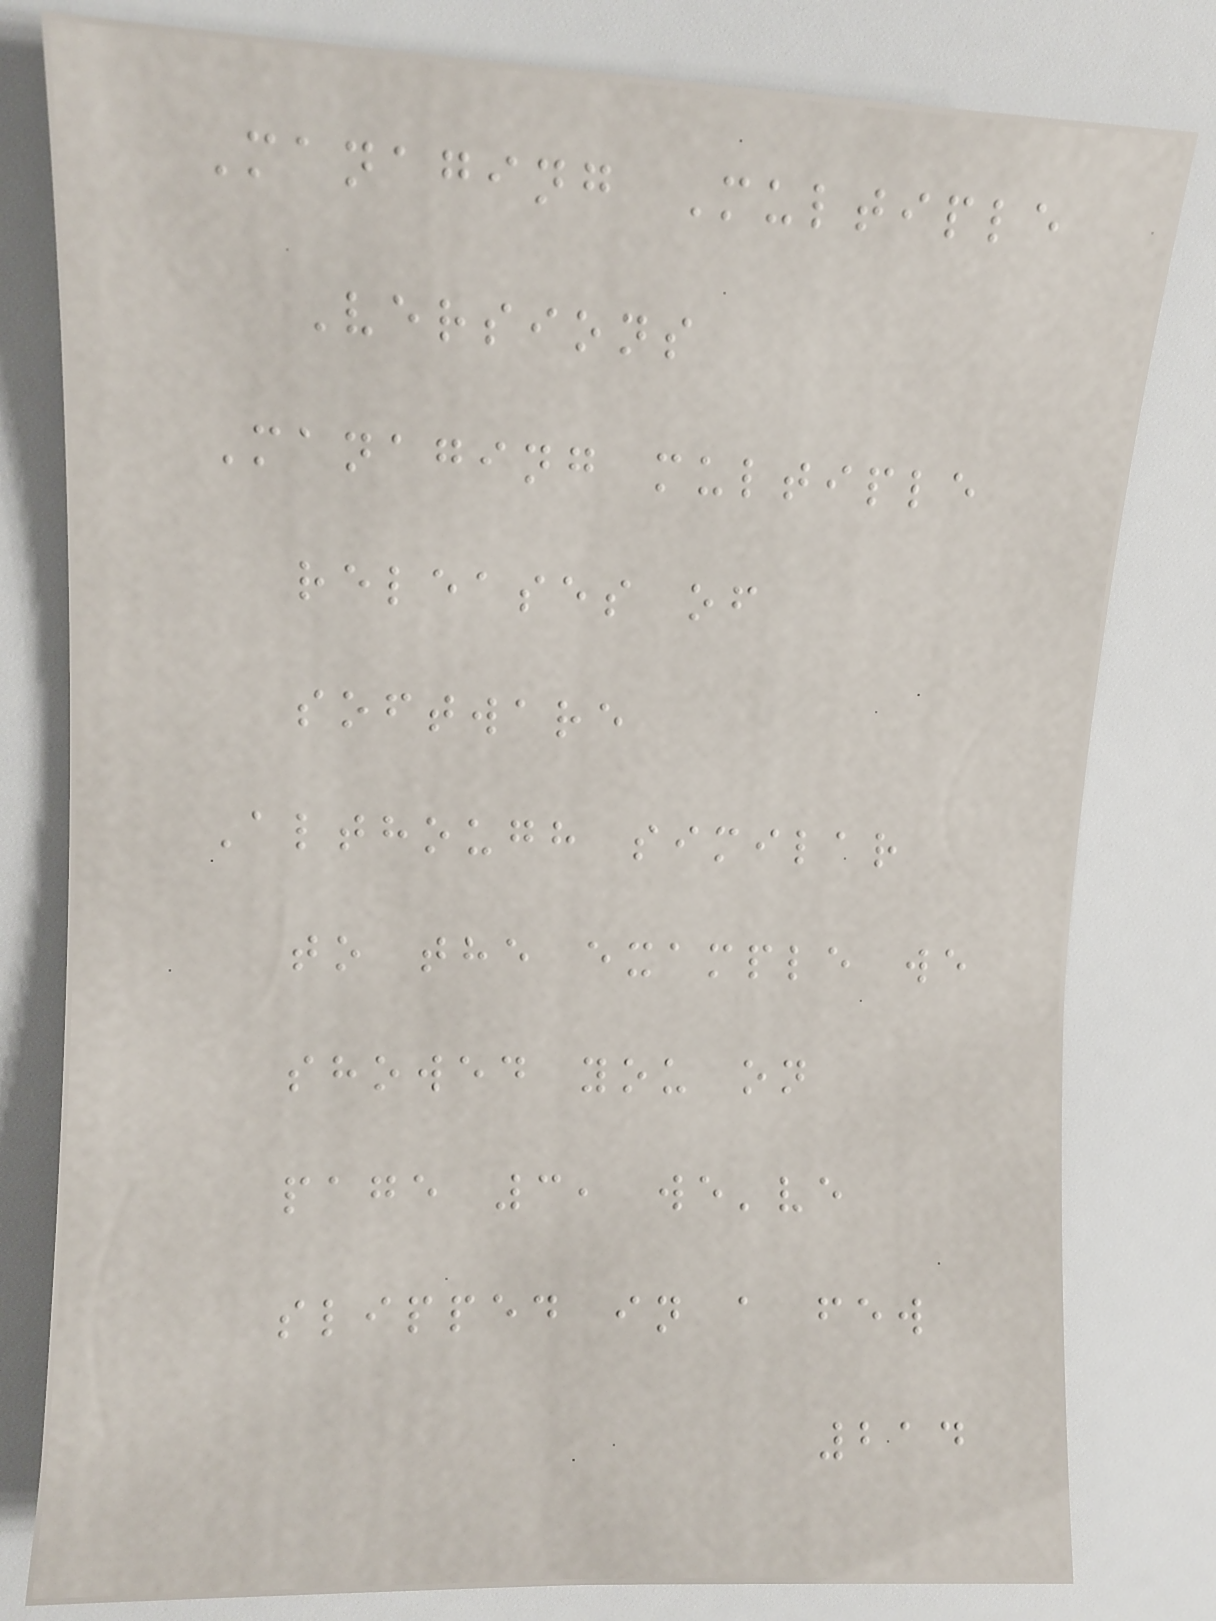Managing Multiple
Versions
Managing multiple
releases of
software
Although similar
to the example we
showed you on
page 3, we've
slipped in a few
214
